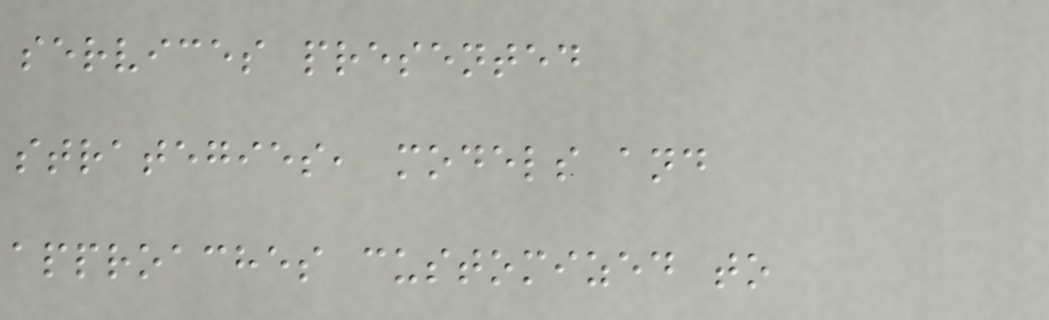services presented
strategies, models and
approaches customized to
